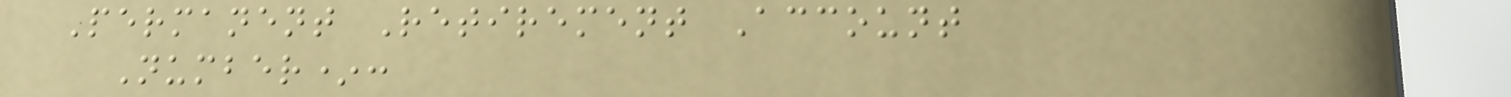Permanent Retirement Account
Number*:
